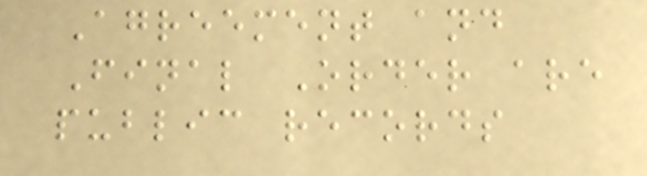Agreement and
Final Order are
public records
